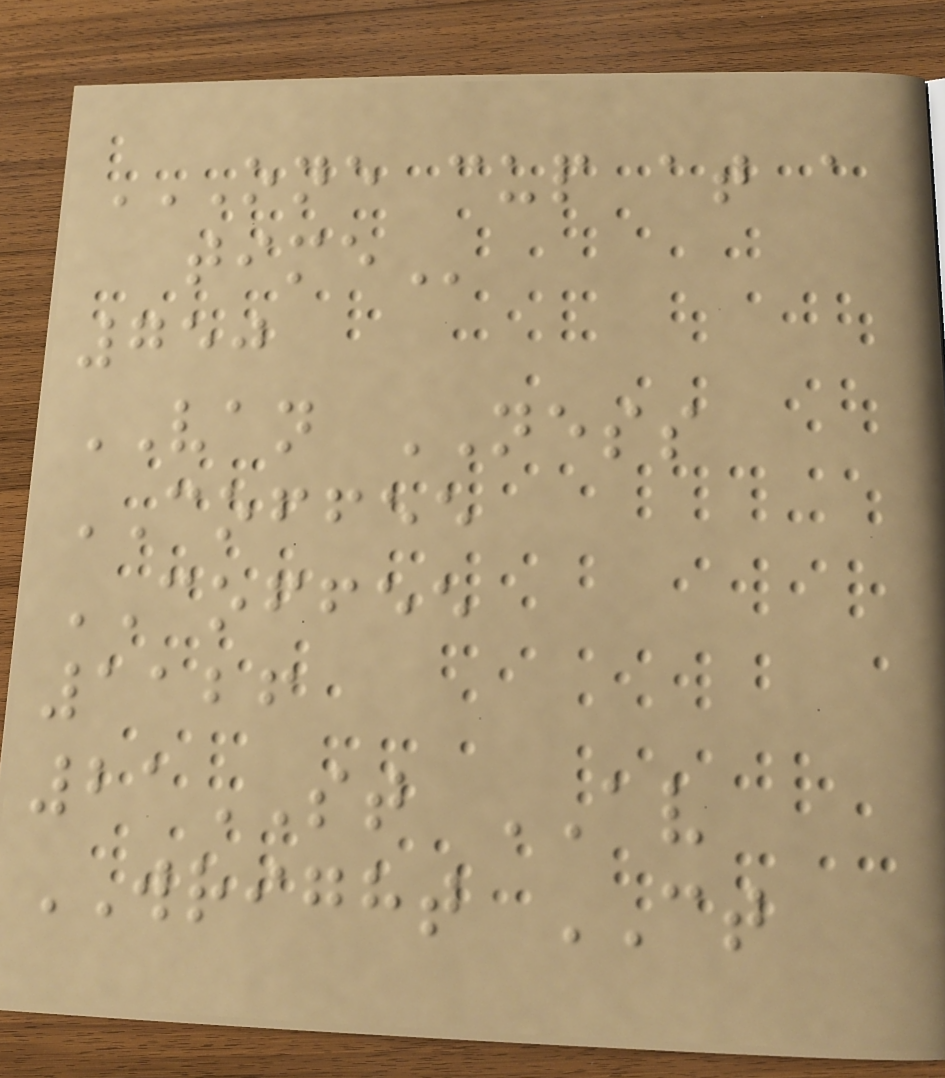ONE CUP AT A
TIME
750
VAN NESS
COFFEE
COFFEE
1126
21ST AV
WRIGHT CT
